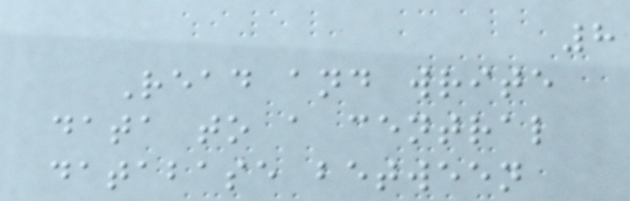8
Read and write
data to a central
database between
